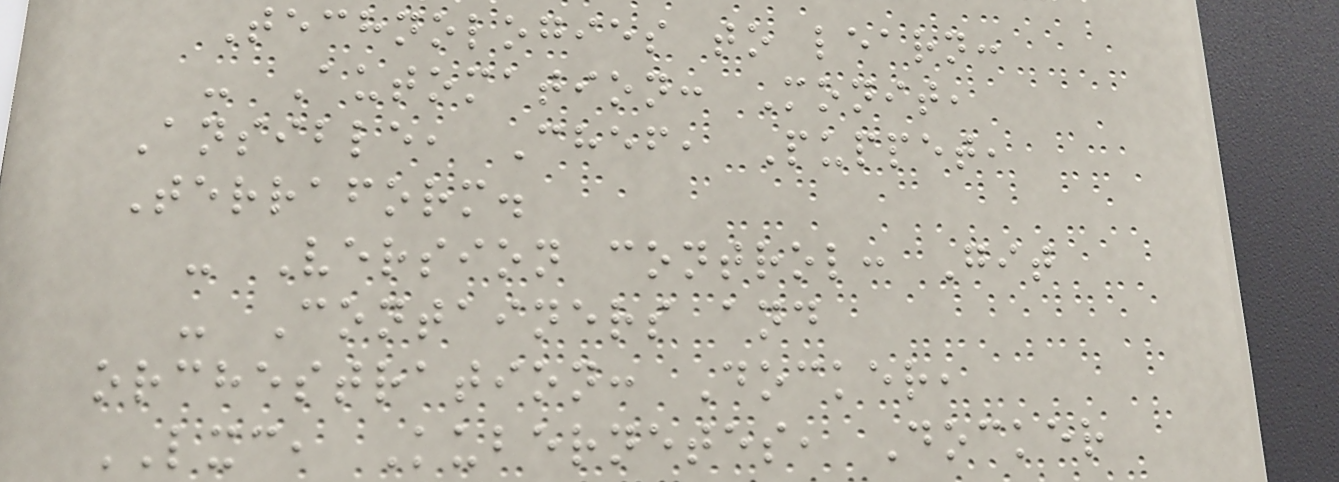Technologies to learn:
- Automation: Monit,
Ansible, Chef, Puppet,
Terraform.
- Version control: Git
- Containers and
orchestration: Docker,
LXC, Kubernetes, Docker
